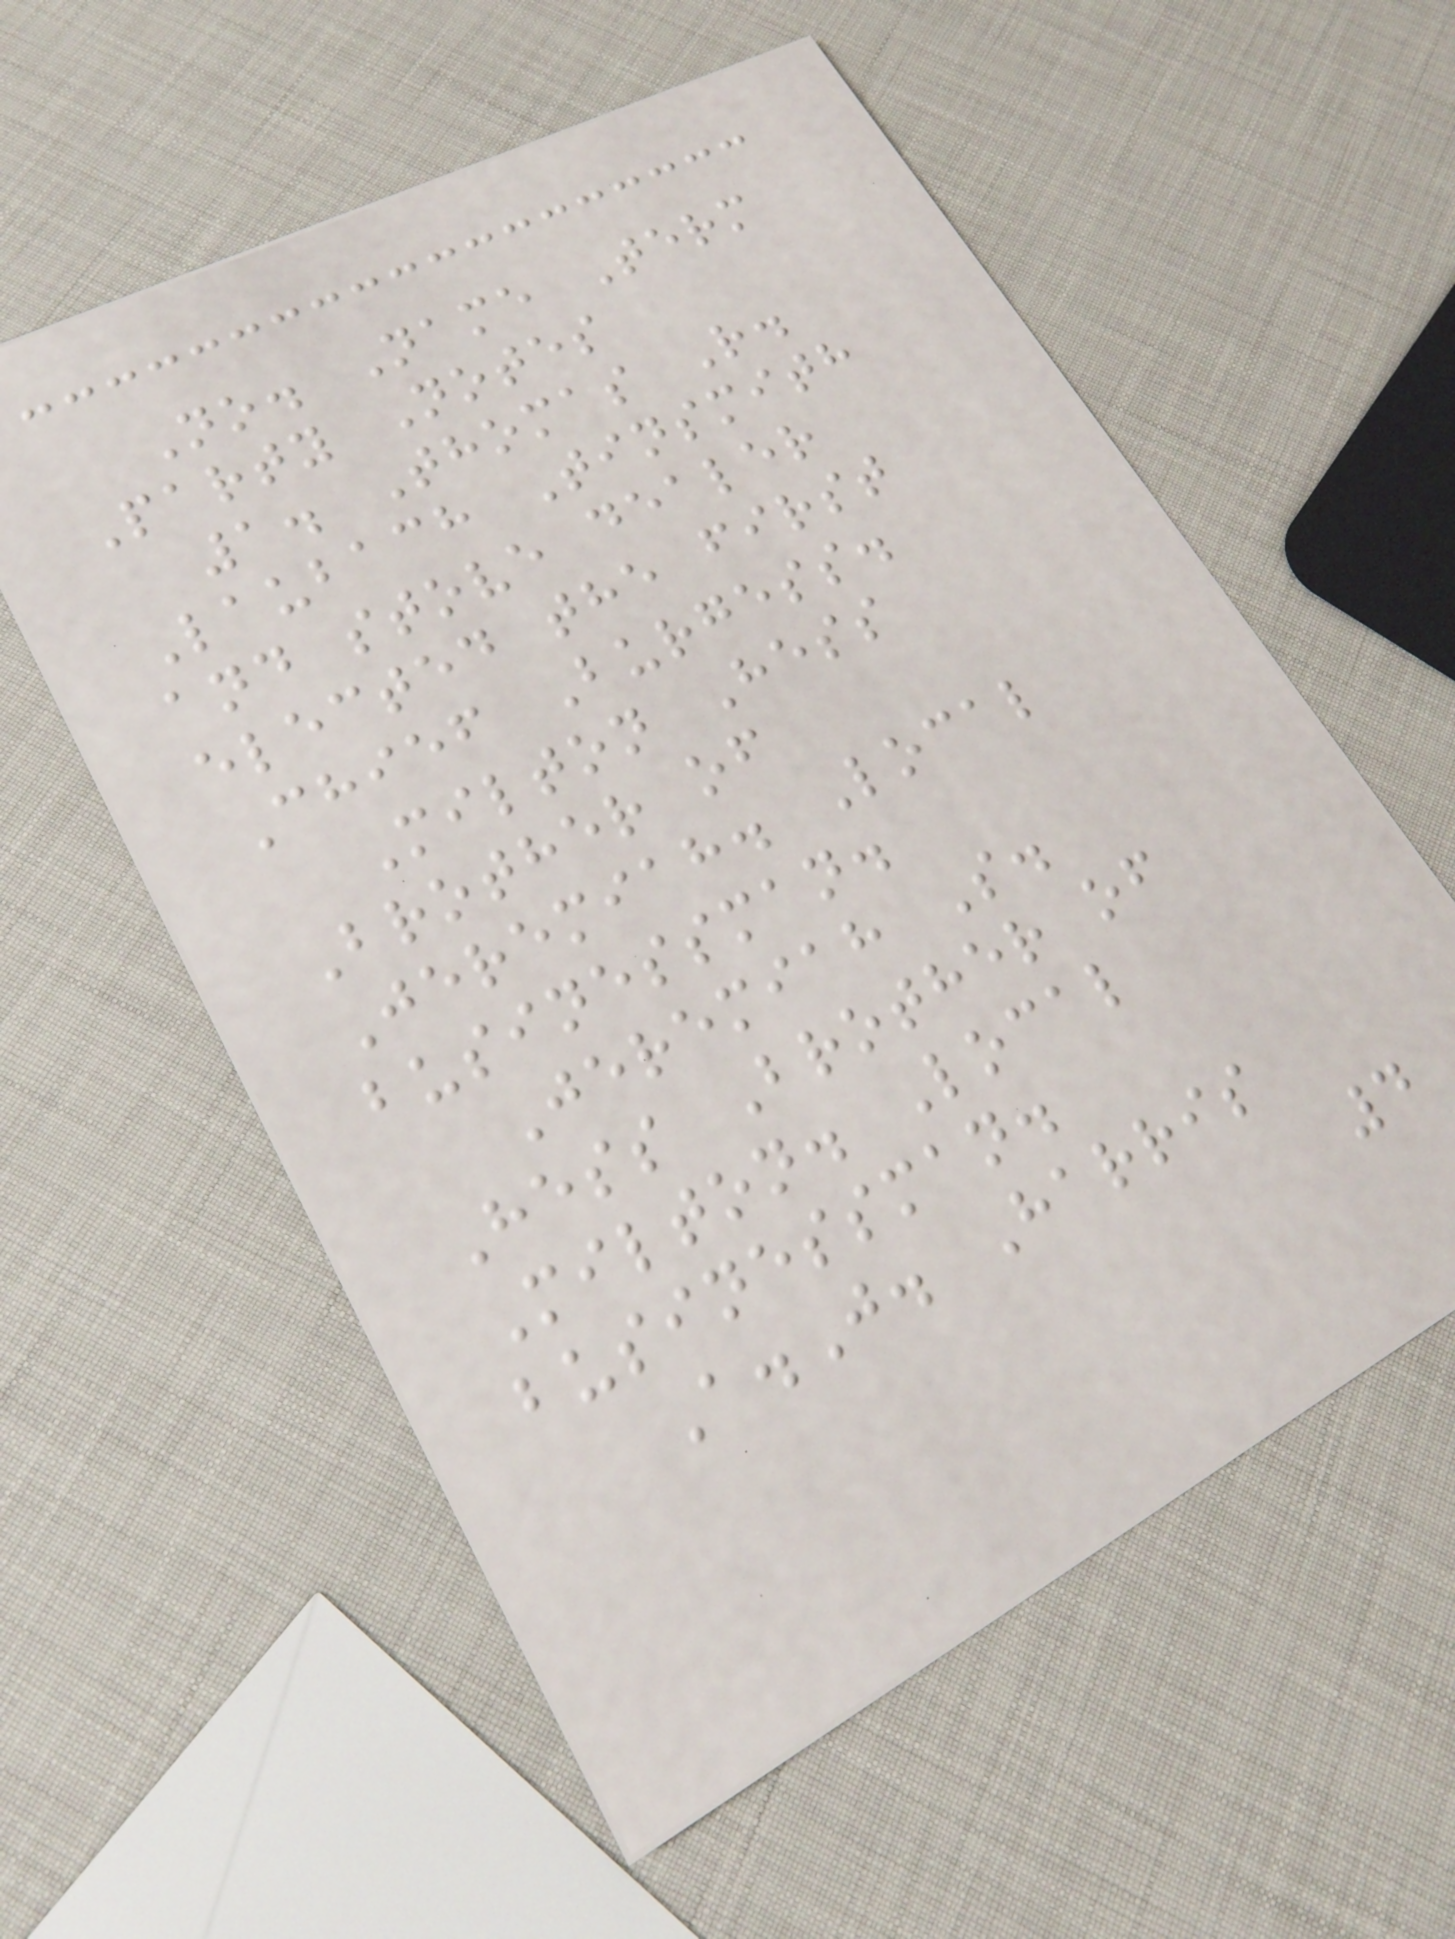No. Name Term
Party Notes
1. Thomas R.
Laubach Tinsmith
and stove dealer
elected the first
Chief Burgess.
Milton Hess
Brother of
Jeremiah. Local
businessman.
Jeremiah S.
Hess Brother of
Milton. Local
businessman.
A.J. Harris
4
